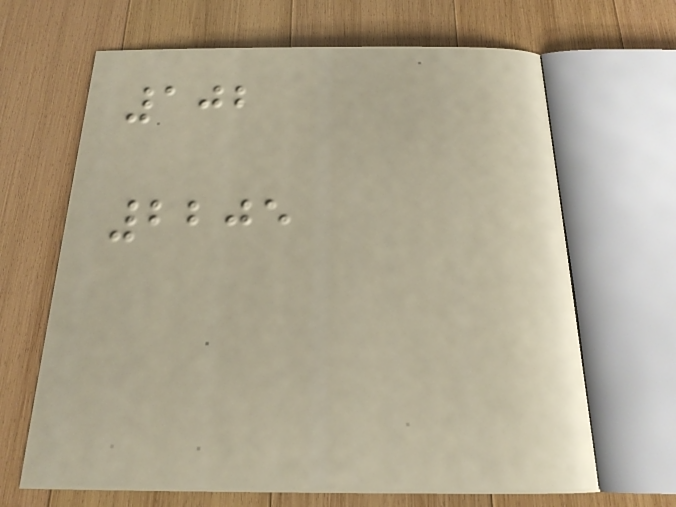102
2205
